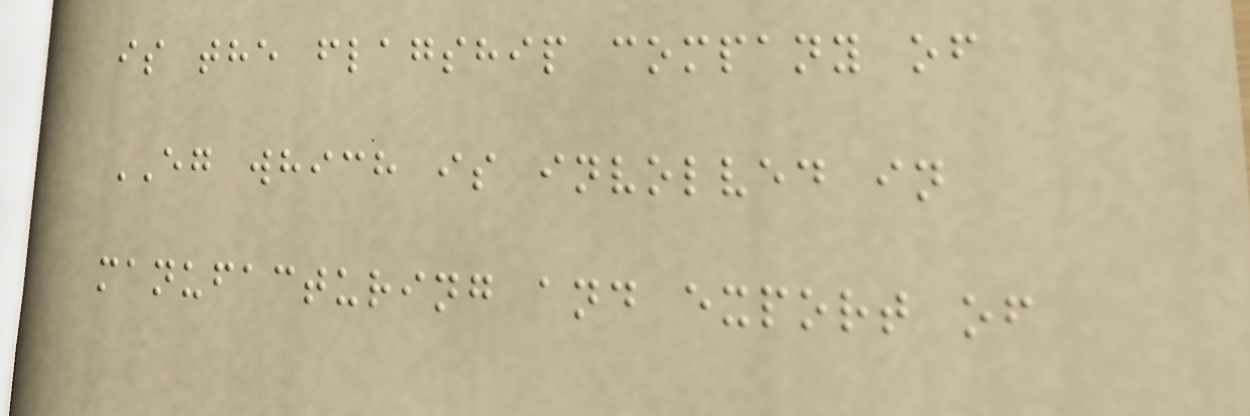is the flagship company of
EG which is involved in
manufacturing and export of
